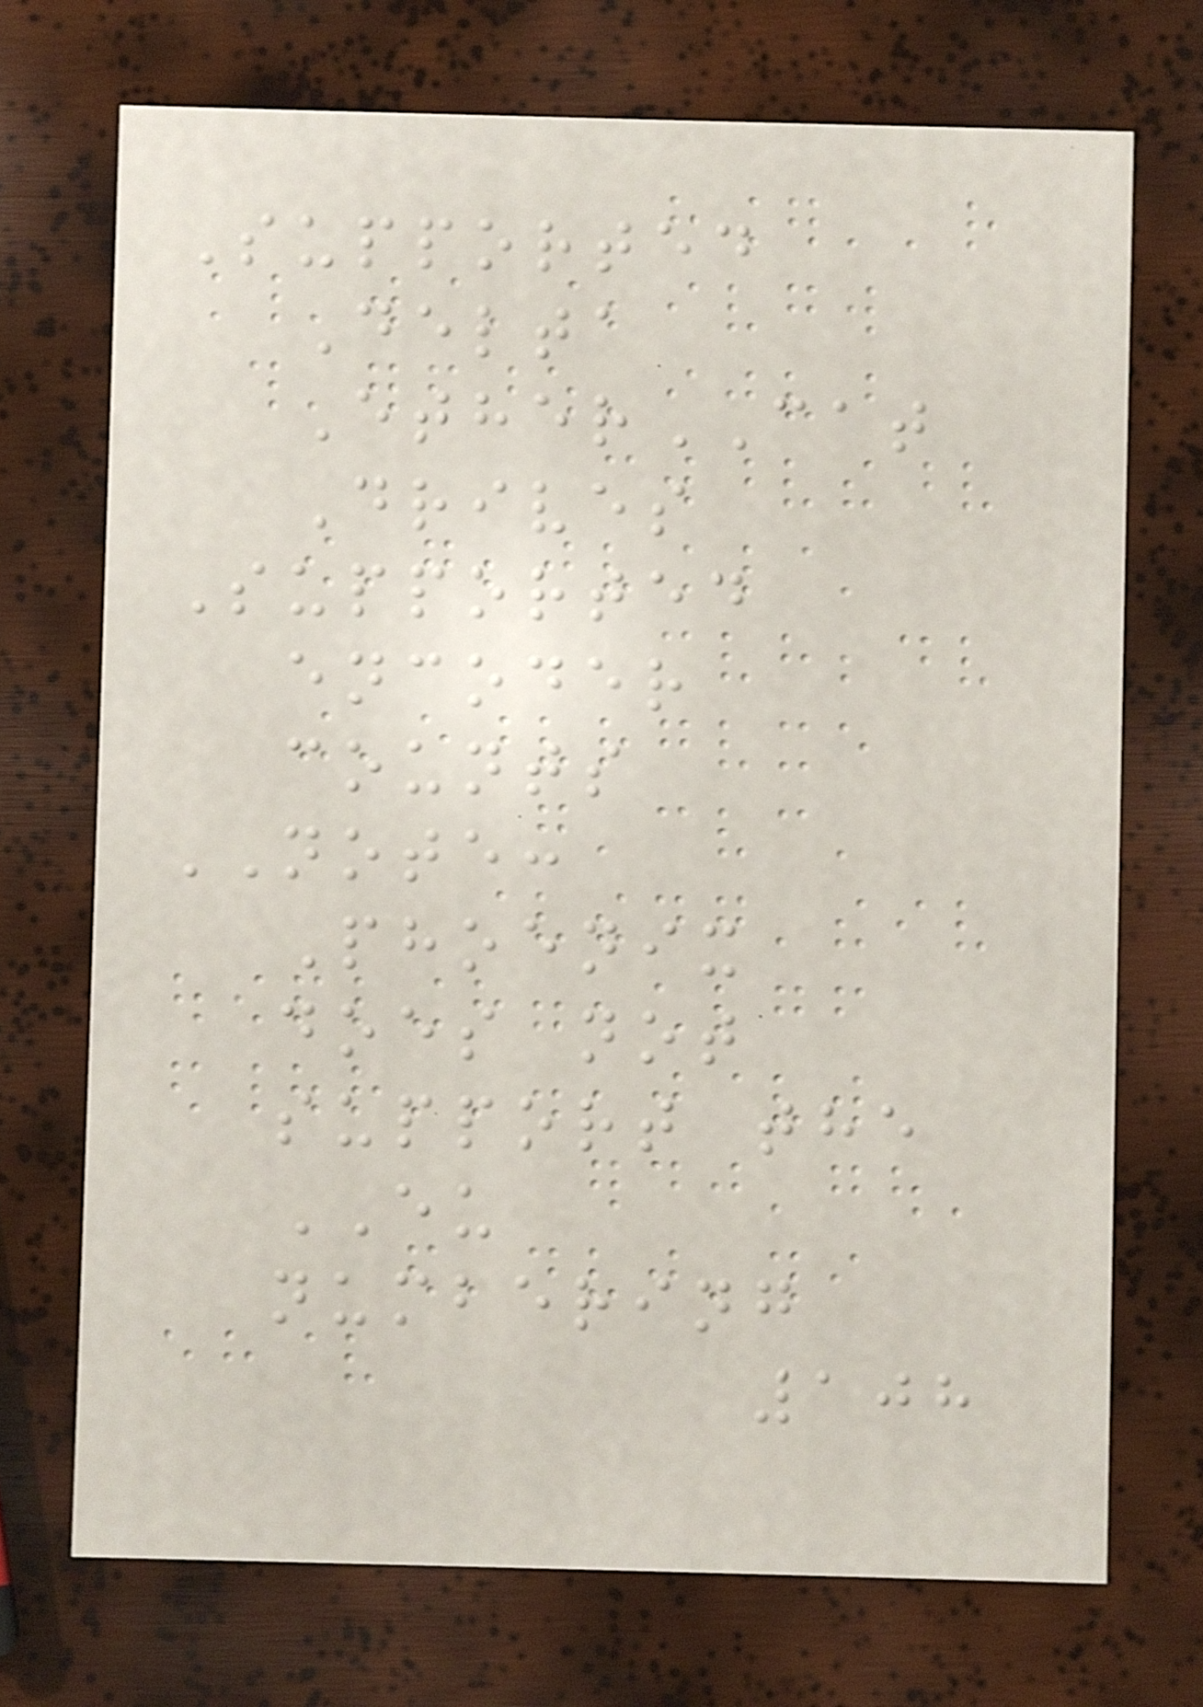Supported
Delta
EtherCAT
Drives
Supported
encoder
counts
NOTE:
Phoenix
does not
support the
EU
numbering
108
